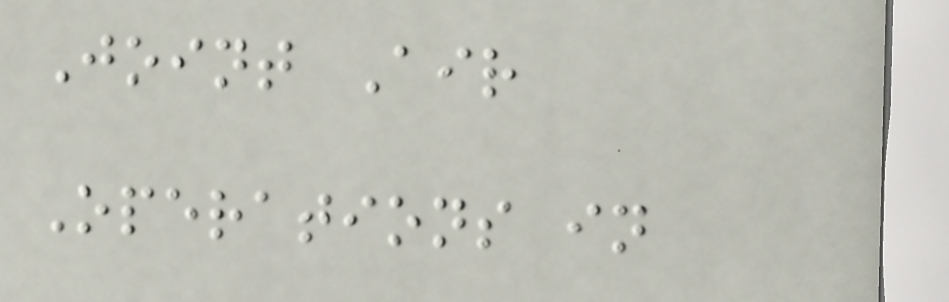Joint Air
Operations in
